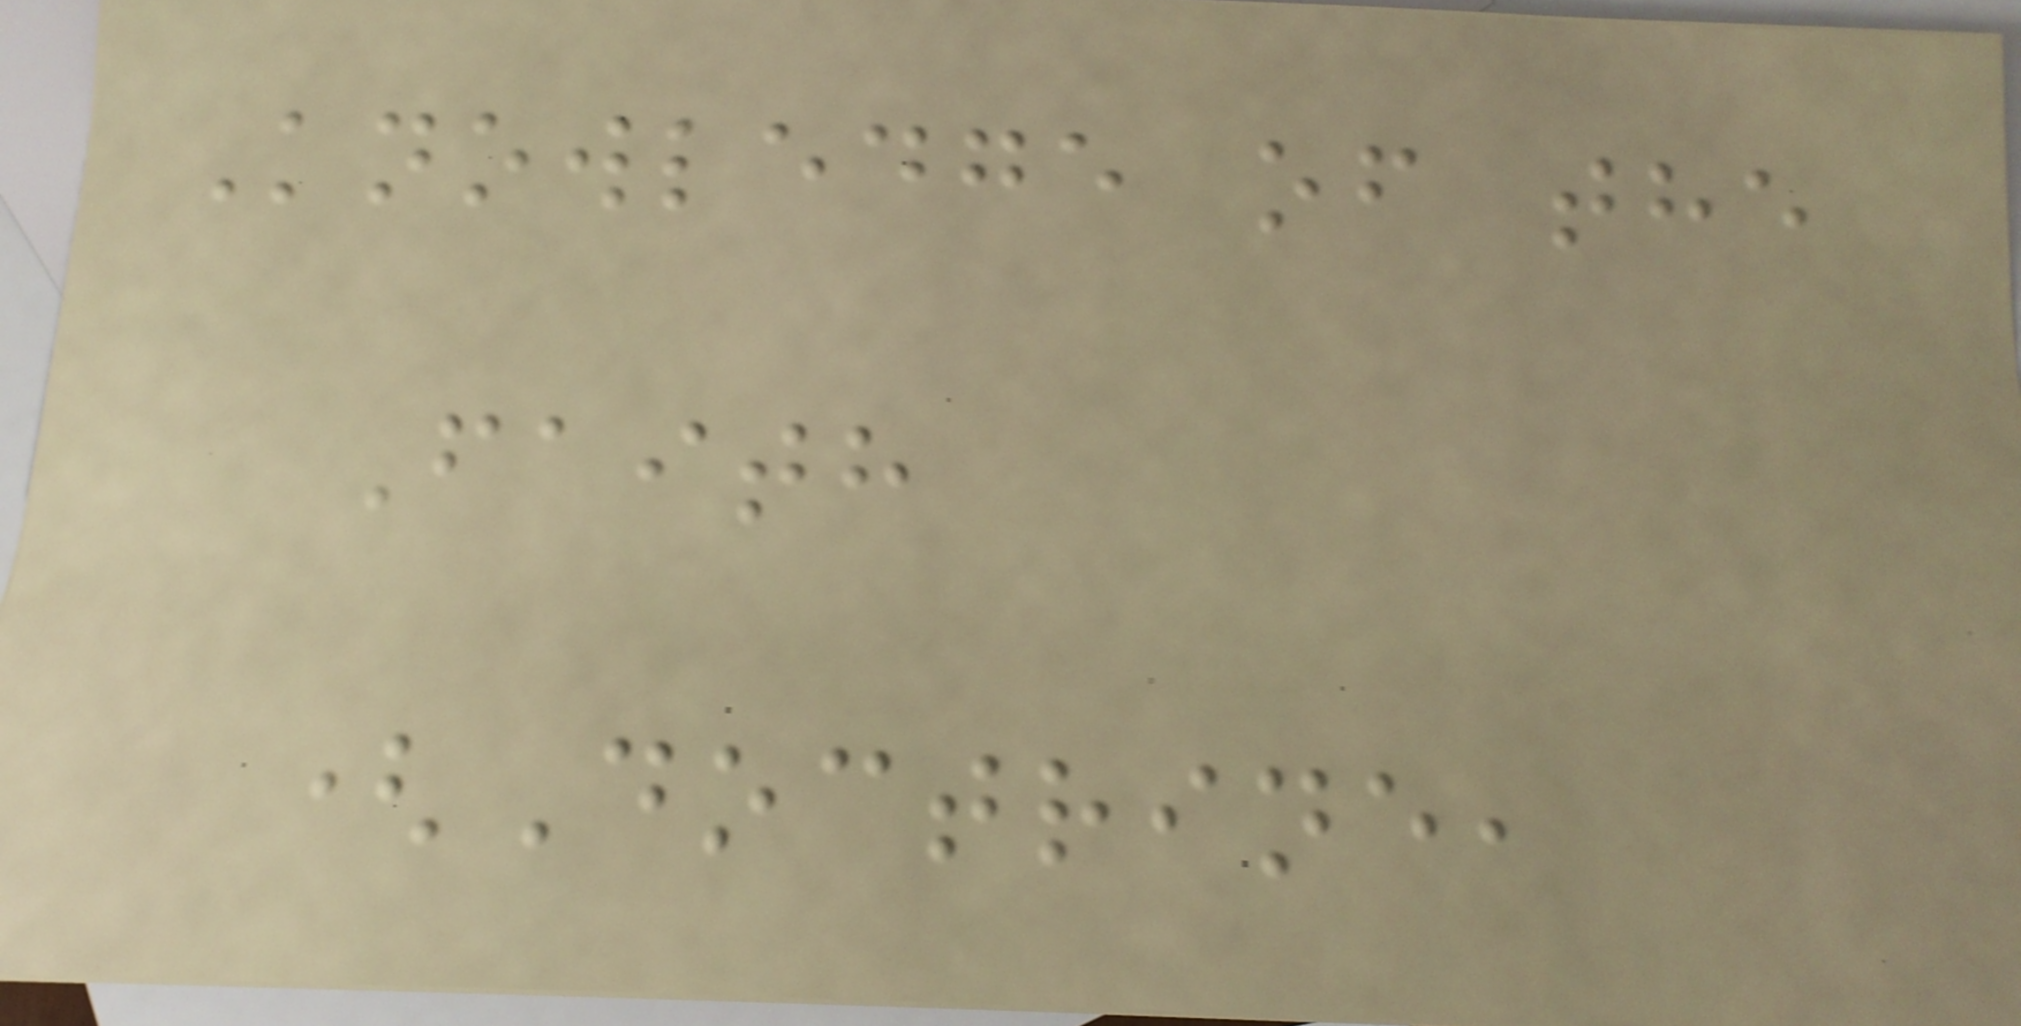Knowledge of the
Faith
(Doctrine,
